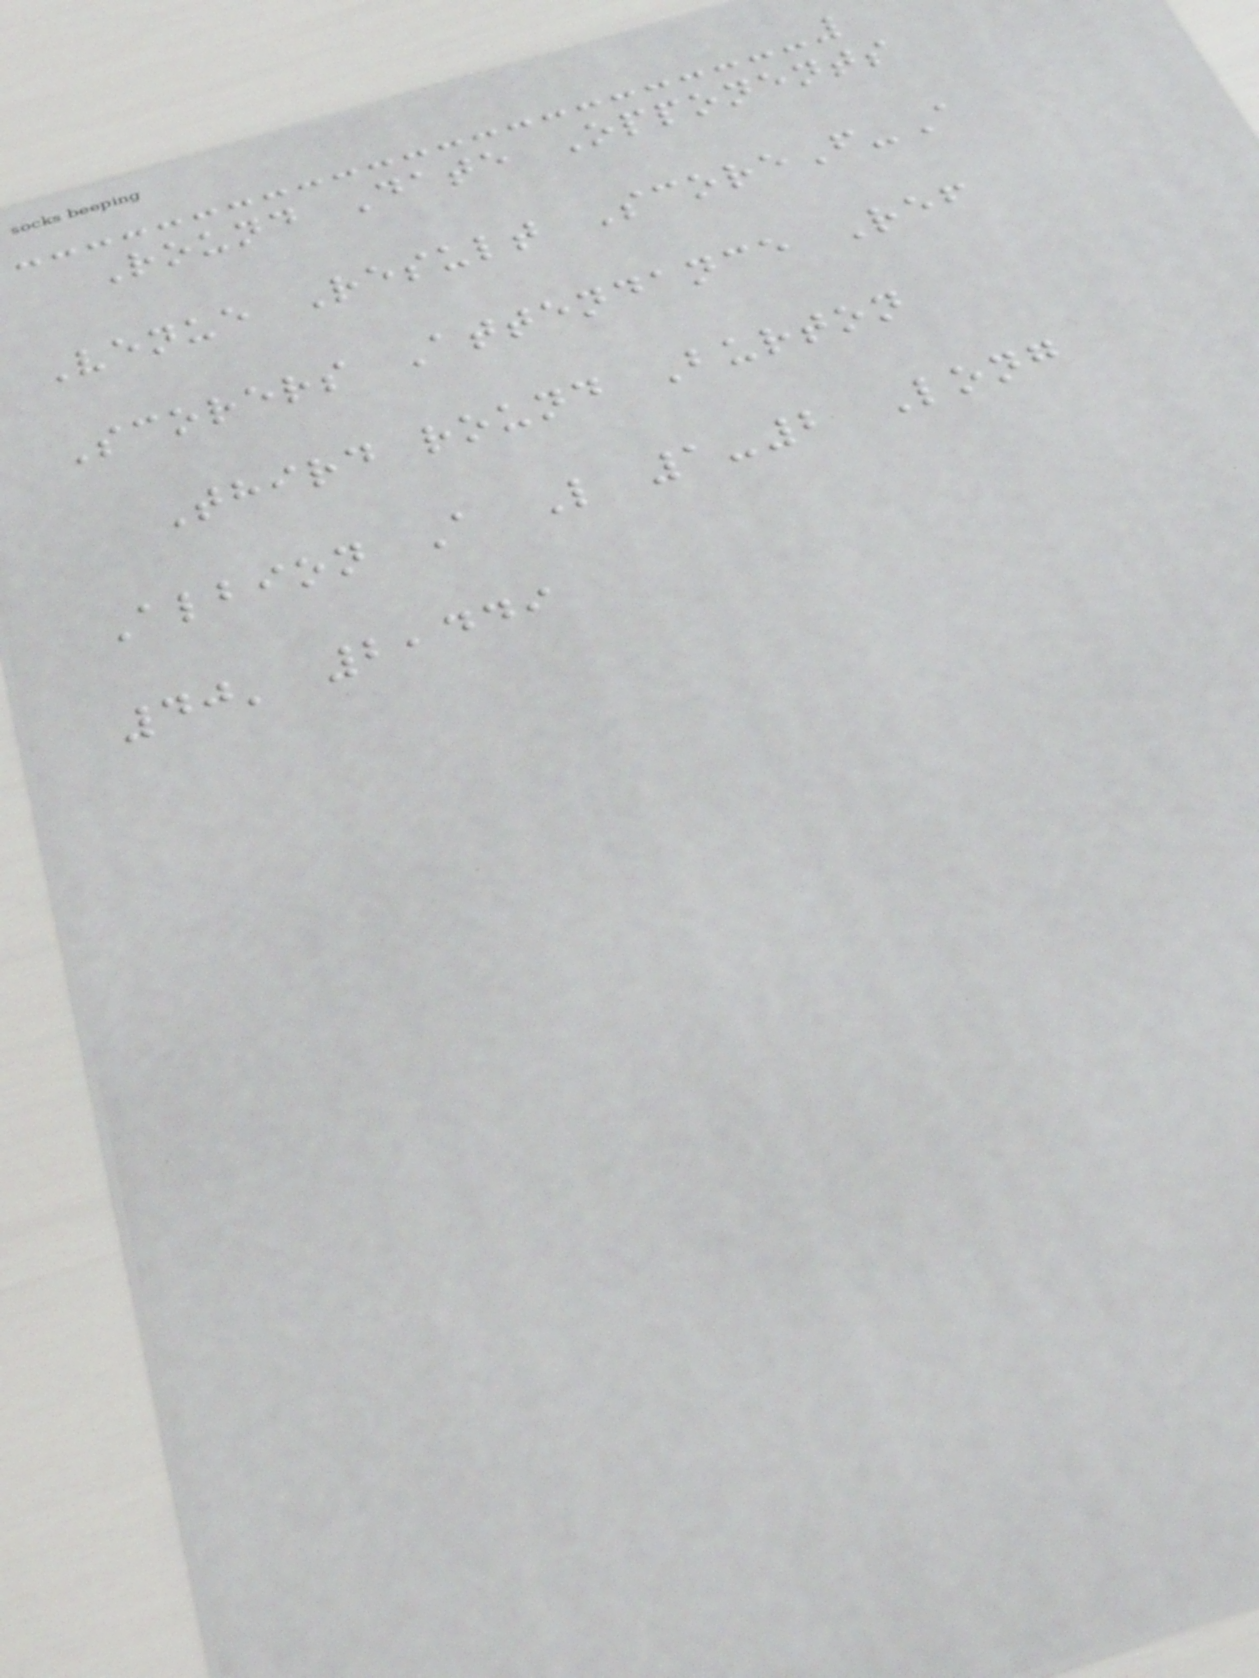Round Date Opponents
Venue Result ScoreF-A
Scorers Attendance Ref
Third round Burton
Albion A L 1-2 Long
40' 2,449
